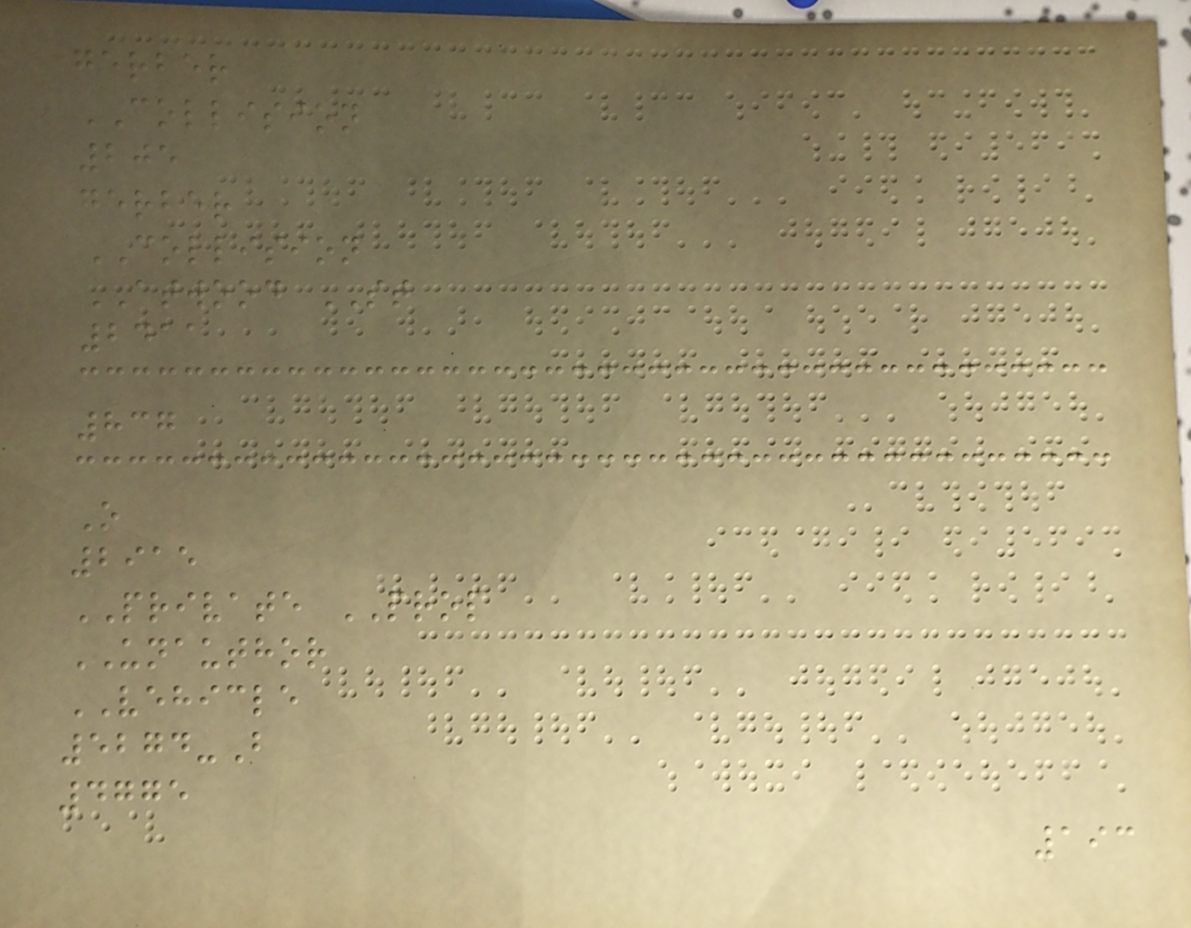gerber
COLLISION
205
gerber
COLLISION
ATWOOD ST
2411
837
O
2915
PRIVATE PROP
UNAUTHOR
VEHICLE
5274-B
4775
193
